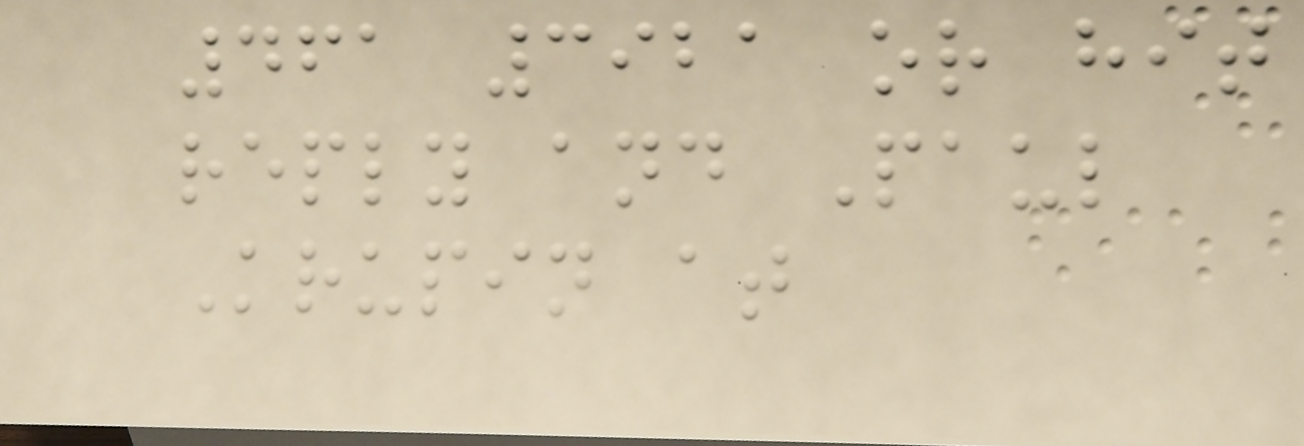461 3921 or hit
reply and Paul
Krupin at
